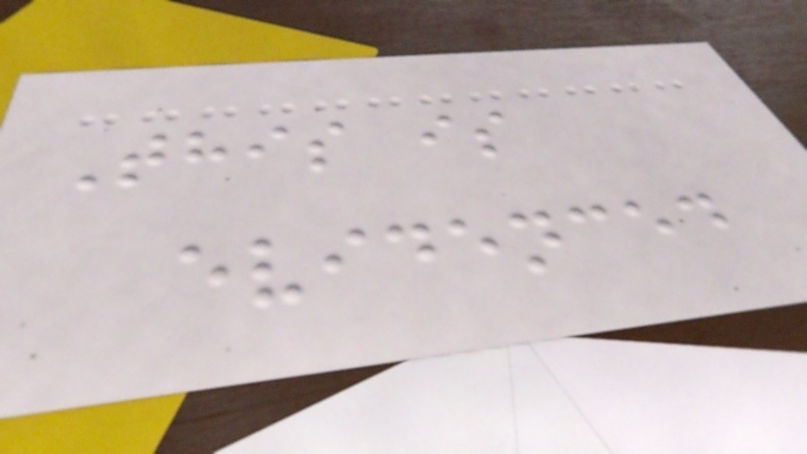This is
evidenced
